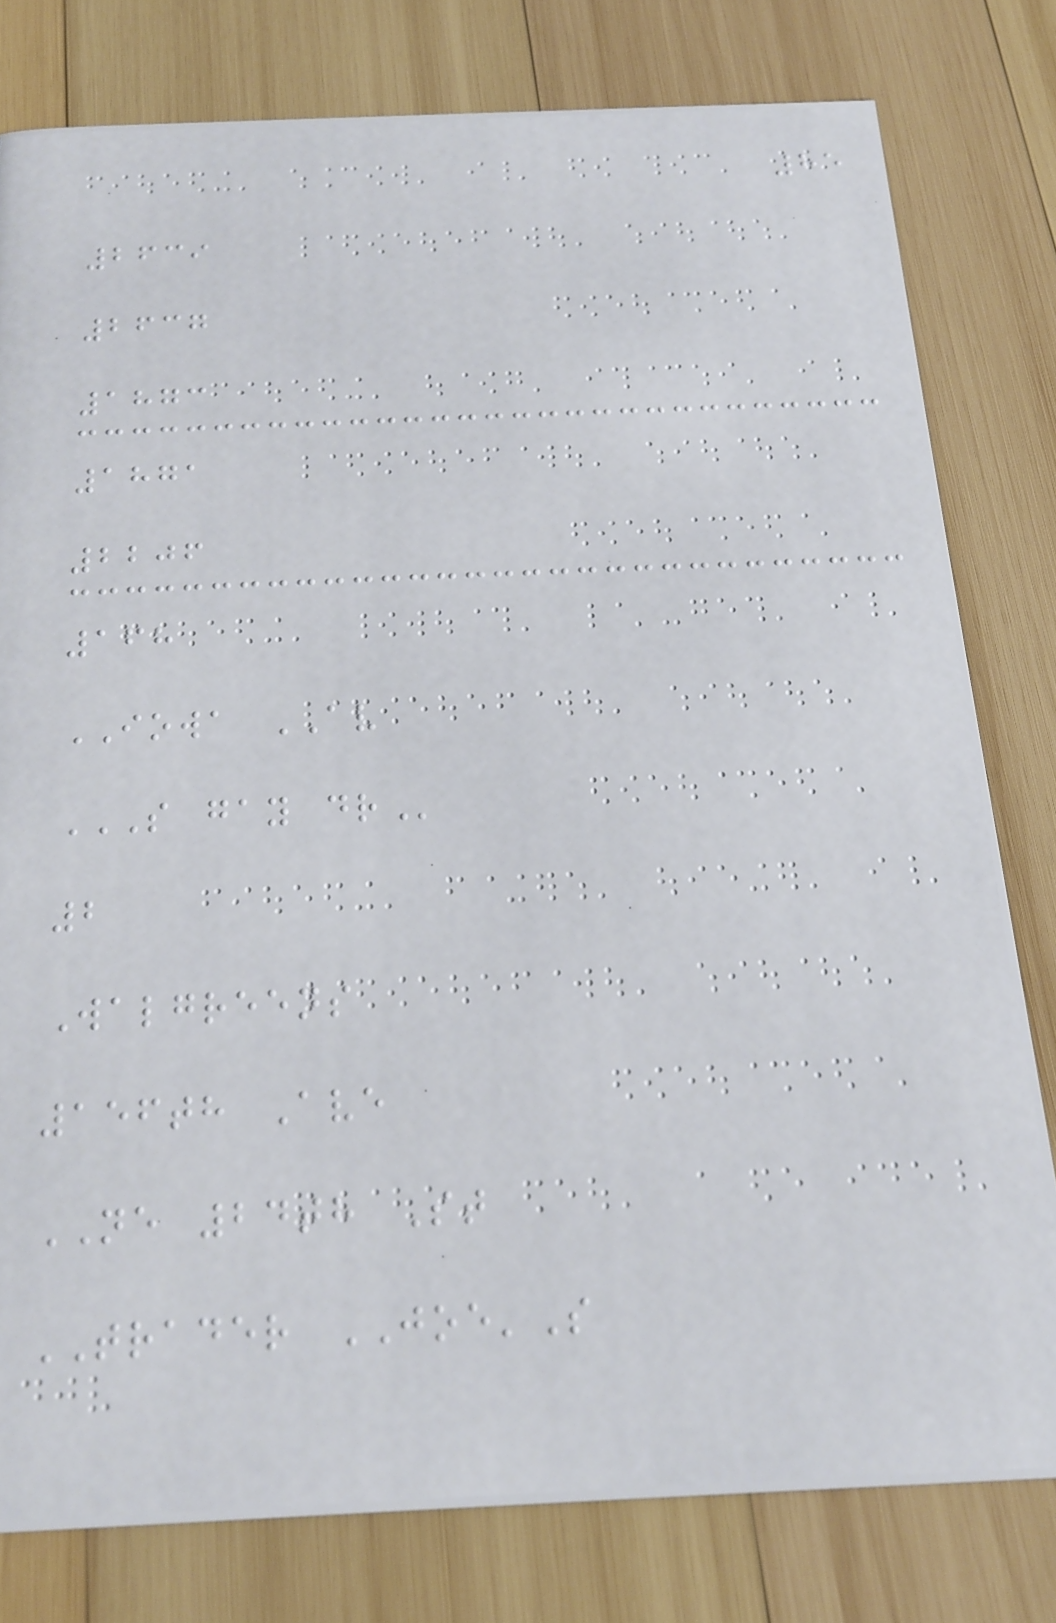85
2639
2637
1873
1871
2206
168
IOWA AV
S GAY DR
2
Walgreens
156th Ave
NE 24th St
TRADER JOE'S
